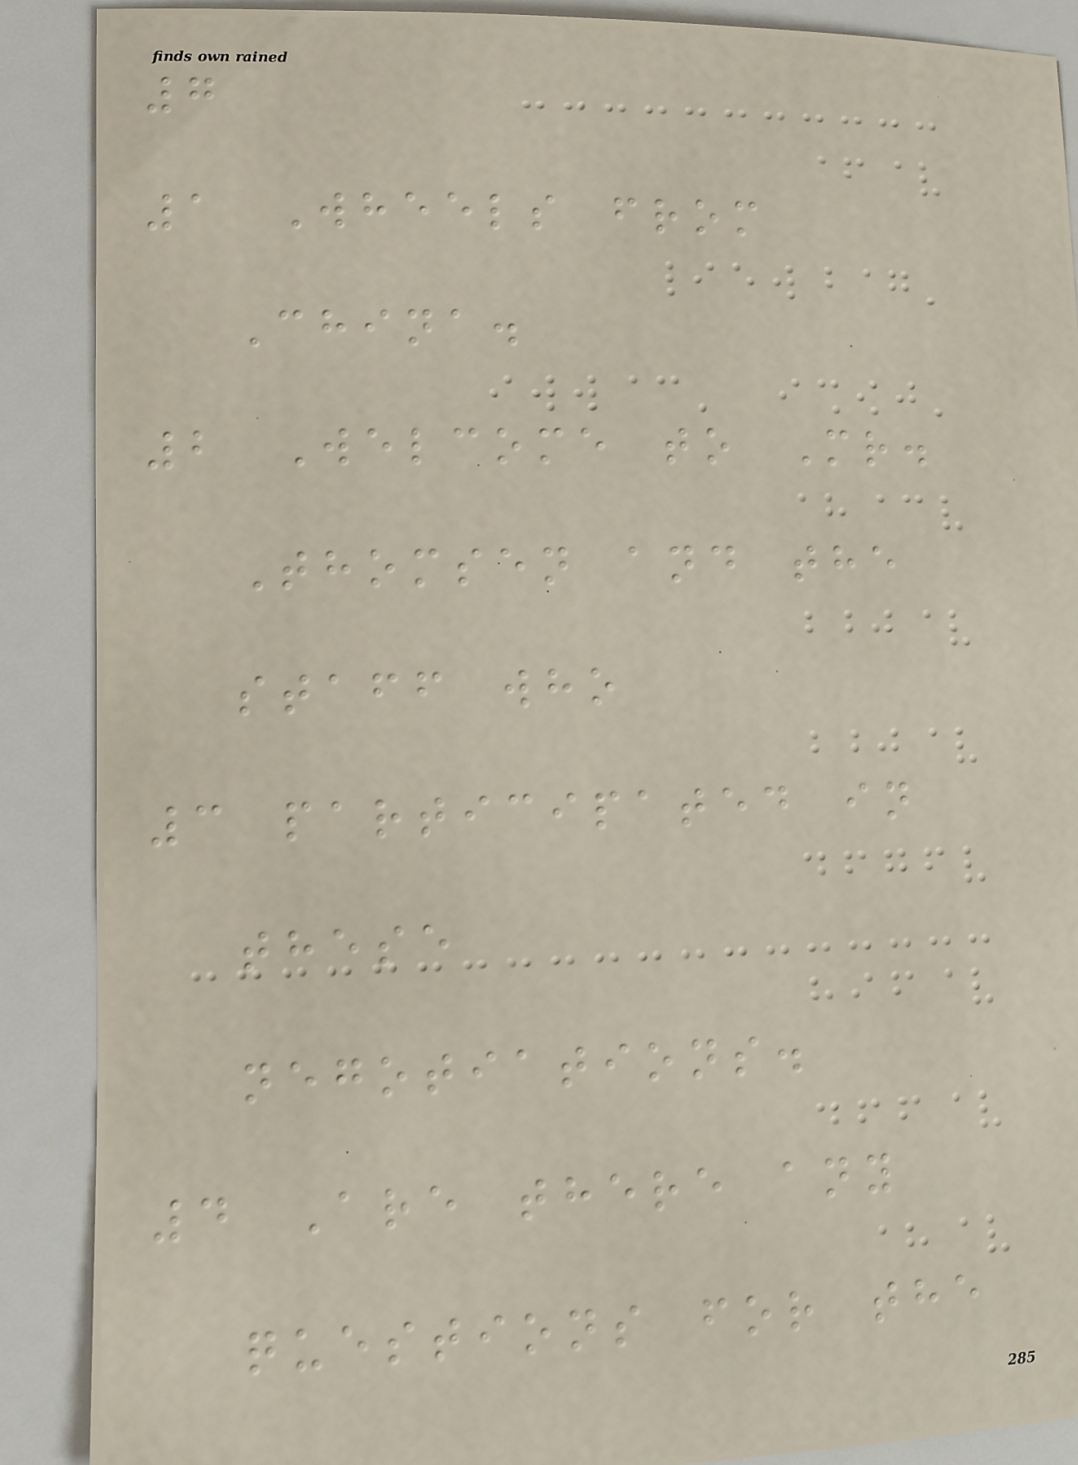7
1 Wheels from
China.
2 Welcome to Mr.
Thomsen and the
staff who
3 participated in
these
negotiations.
4 Are there any
questions for the
